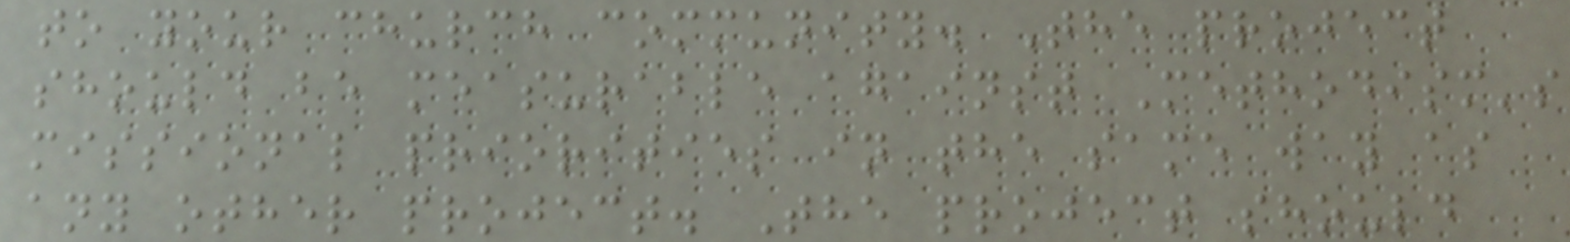to your church community. The project
should be measurable against Methodism's
missional priorities in the same way as
any other project. The project should
